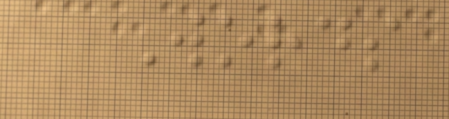Words
